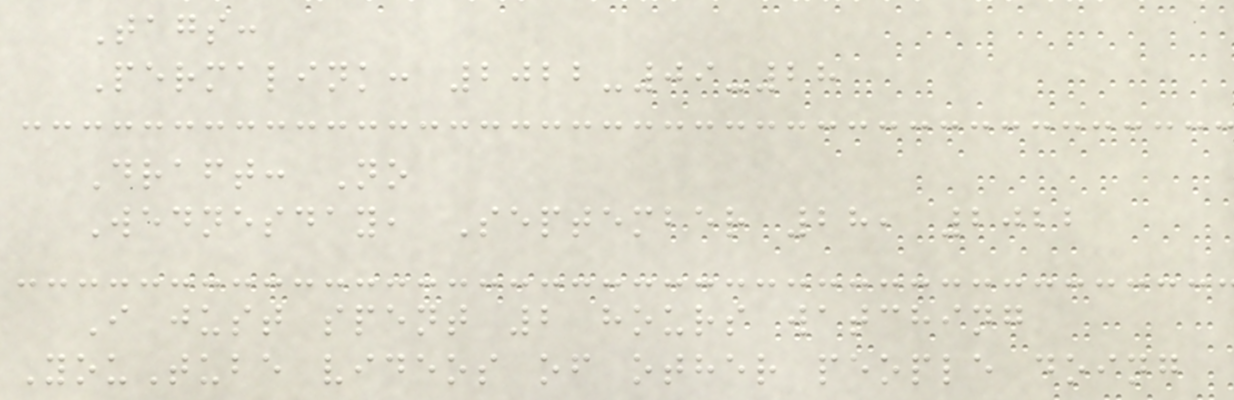Tags:
Permalink: 2022-09-28
Draft: No
Wednesday, September 28, 2022
I just spent 2 hours watching
YouTube videos of other people doing
